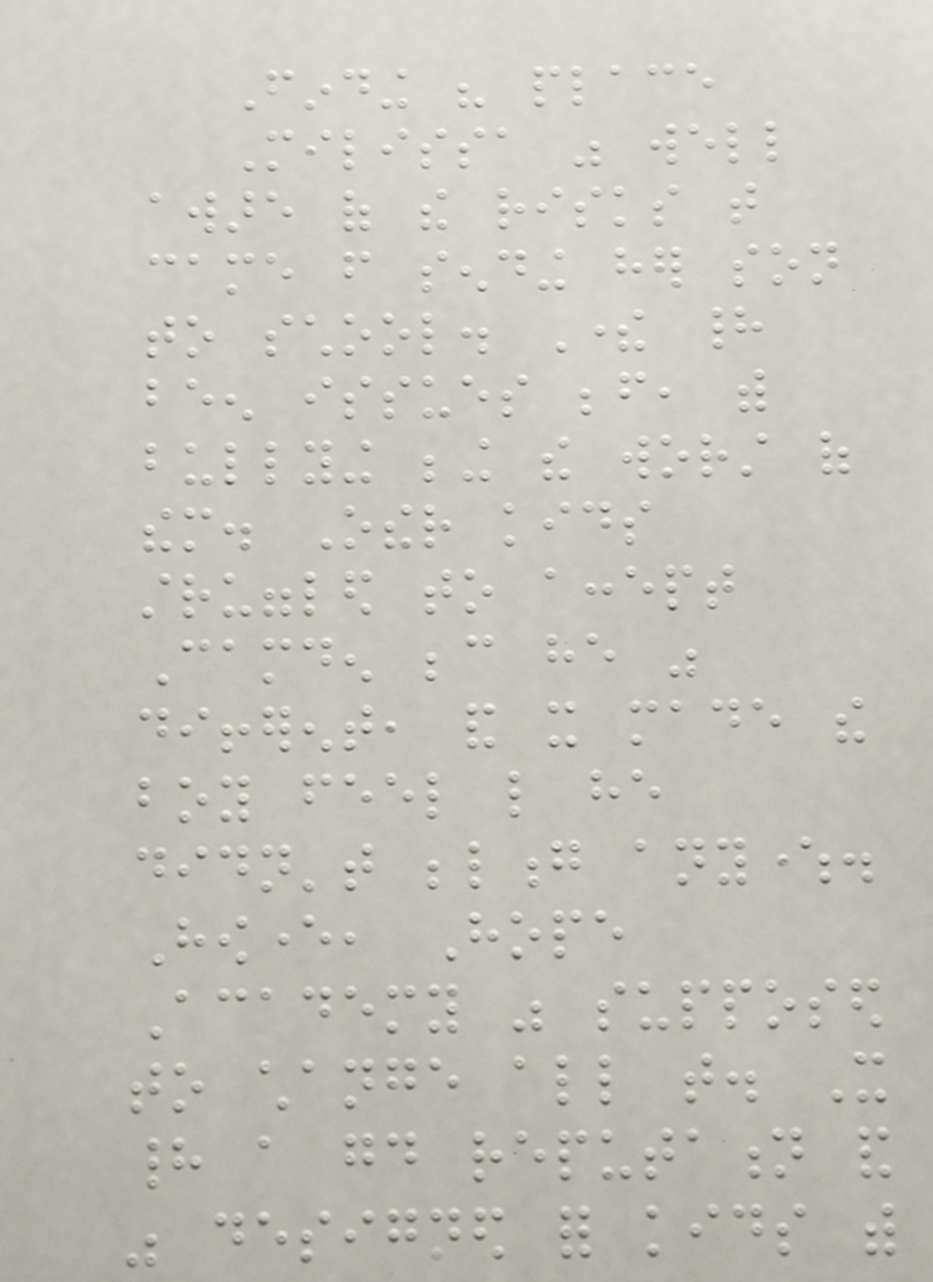Finding his place
Milissa was well
aware of the risks that
came from sending her son
to school. There had
been issues before, with
bullying being the worst of
them. Other kids
struggled to accept
Camden because he was
different, and it made the
boy feel like he
didn't belong anywhere.
However, Hope
Academy was supposed
to change all that. It
had a good reputation and
was designed for kids with
